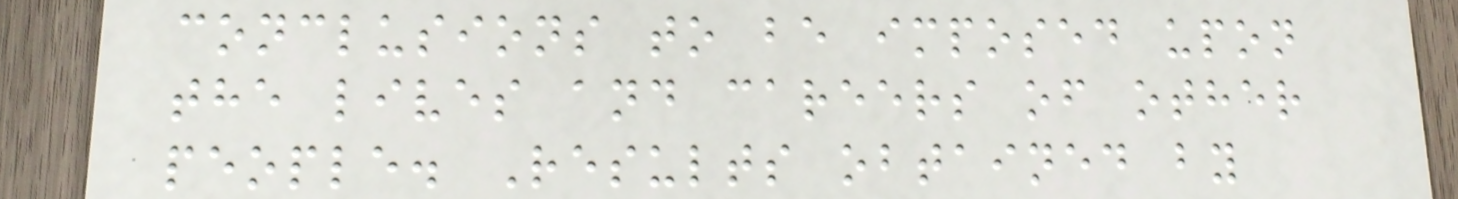conclusions to be imposed upon
the lives and careers of other
people. Results obtained by
